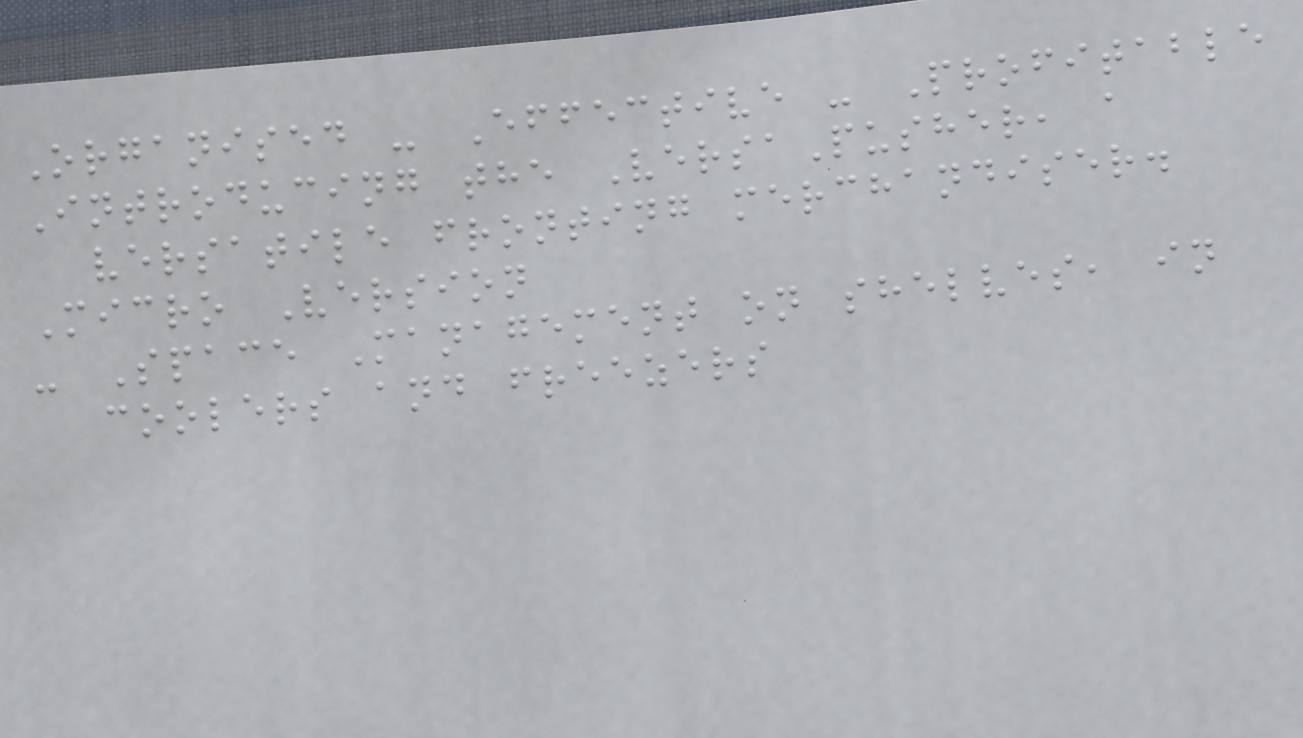Organised - Effective - Profitable
Introducing the VersaPusher, a
versatile fronting merchandiser.
Micro Version
- Space Management on shelves, in
coolers and freezers
